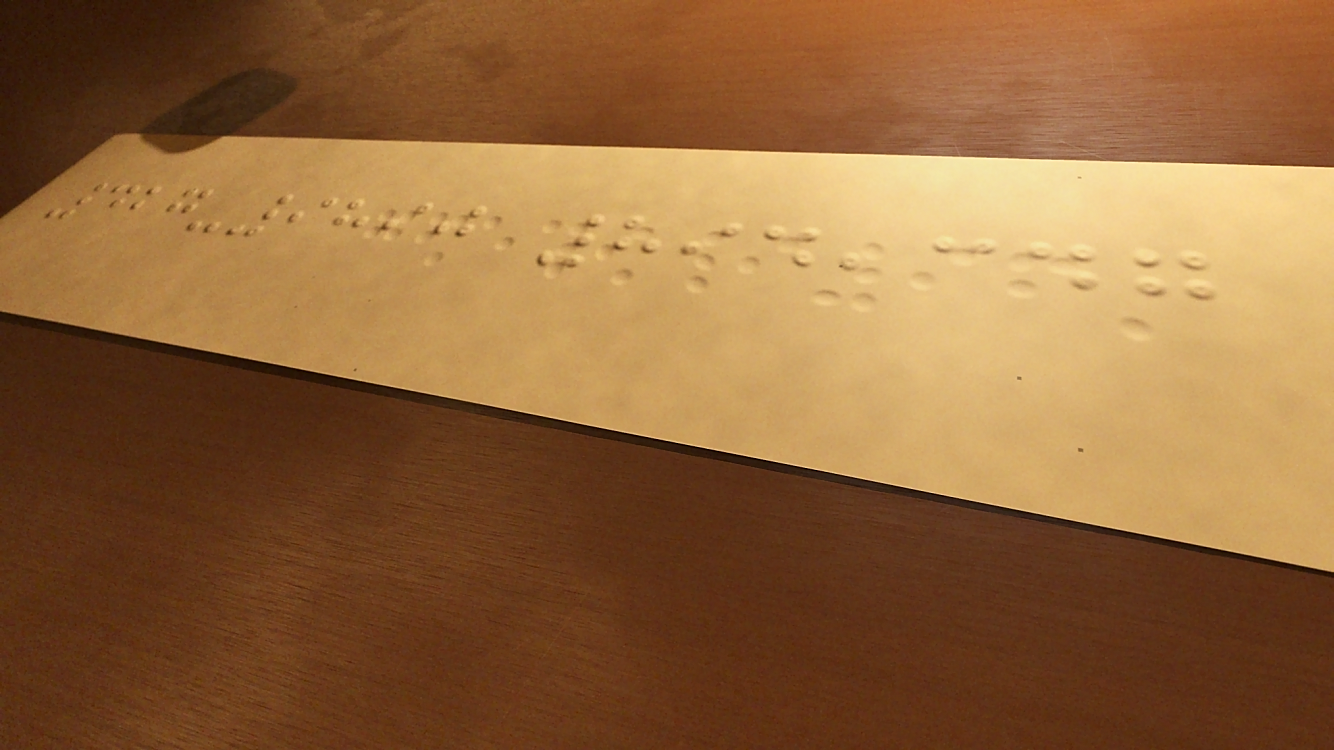427-9890 894,347
